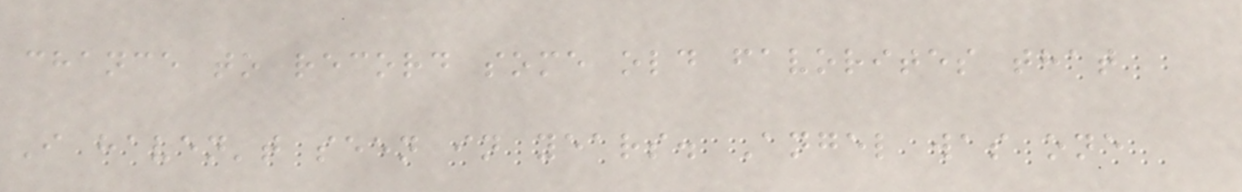chance to record some old favorites that
I haven't seen in years. Angel was one
